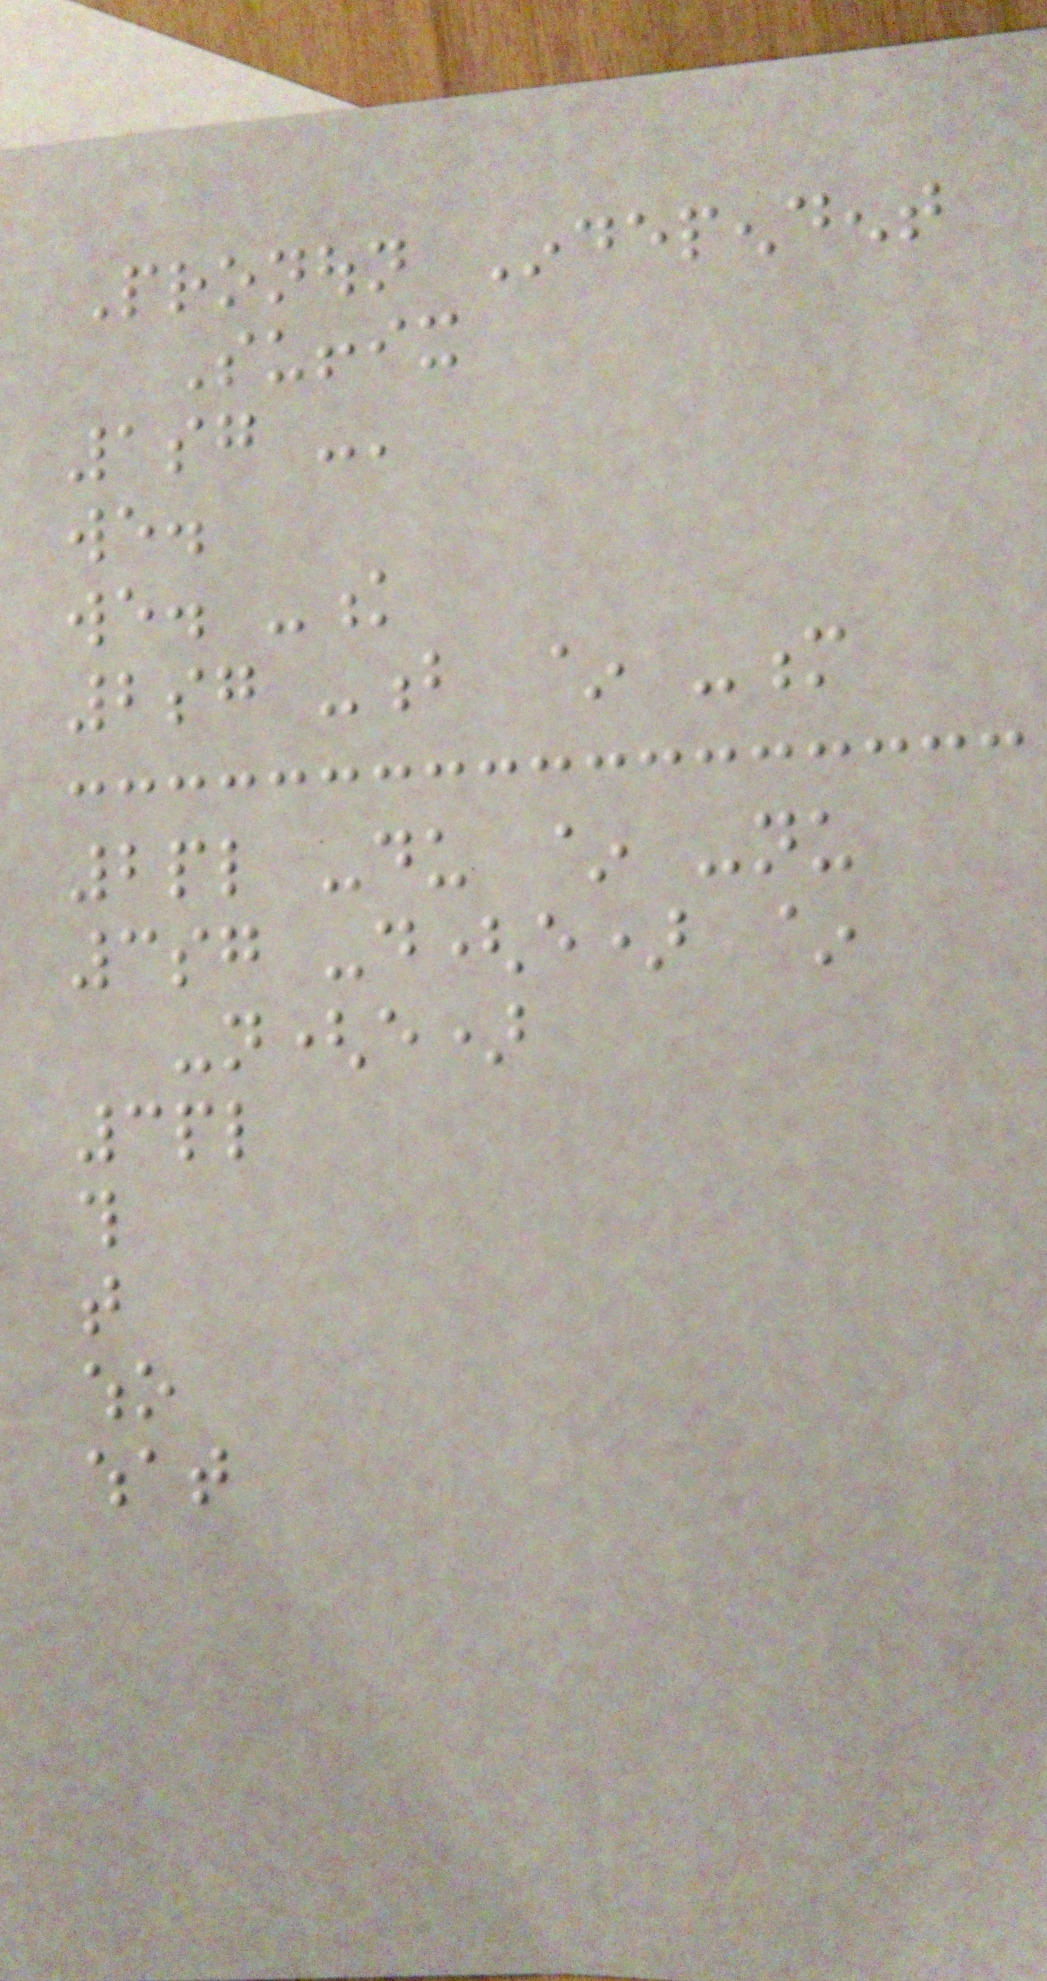Pronoun Independent
Suffix
1sg -'
we.
we. -k
2sg -b ~ -m
2pl -du ~ -nu
3sg -d(e) ~
-n(e)
3pl
this
that
who
what
